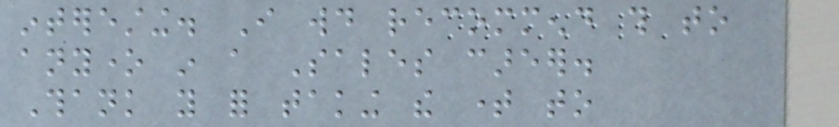interesting. I would recommend this to
anyone in a Sales career.
Thank you for taking the time to
